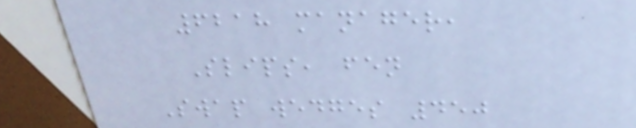6218 manager,
Slips, fen
Swap wedges 450
